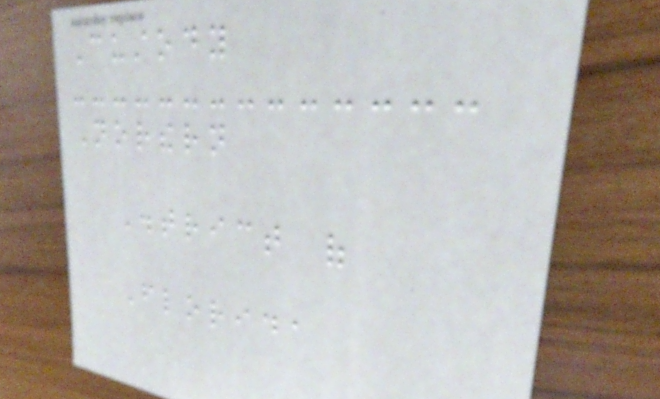Custody
Northern
District of
Florida
